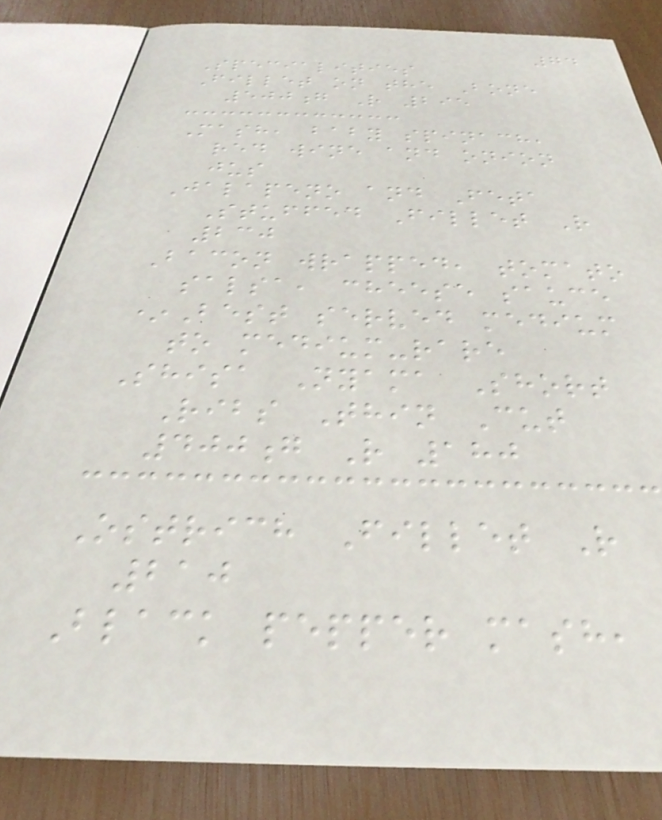74
Specialities
Fillet on the Bone
500g R 295
Mash, baby spinach,
red wine and onion
jus
Jalapeno and Feta
Stuffed Fillet R
230
Bacon wrapped, tomato
salsa, cheese sauce
*Best served medium
to medium-rare
Shisa Nyama Short
Ribs Thin Cut
400g R 180
Ostrich Fillet R
210
Black pepper mash,
